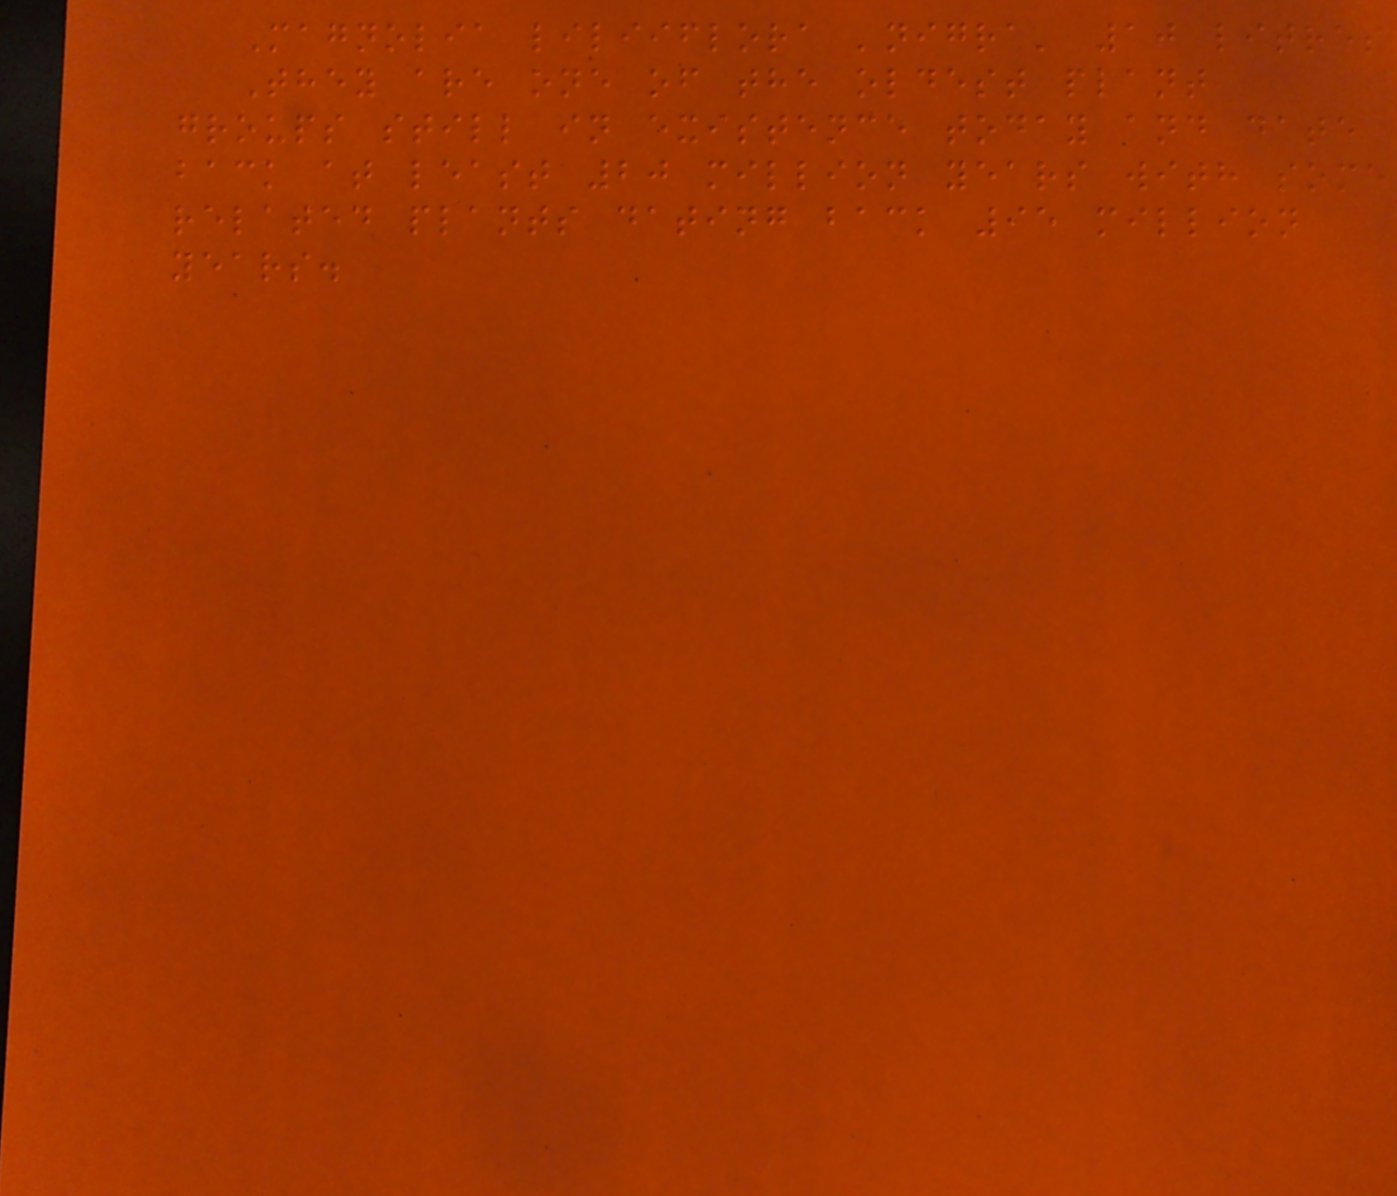Magnolia liliiflora 'nigra' 10 litres
They are one of the oldest plant
groups still in existence today and date
back at least 20 million years with some
related plants dating back 95 million
years.
